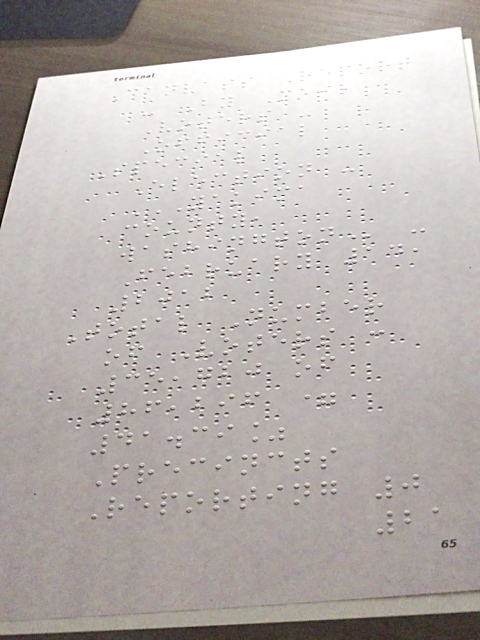Canvass Report
- By Mail
Voters -
Official
Special
Election -
YAKIMA
COUNTY,
WASHINGTON -
February 14,
2012
Total Number
of Voters :
35,720 of
86,296 =
41.39%
Precincts
Reporting 0
21
